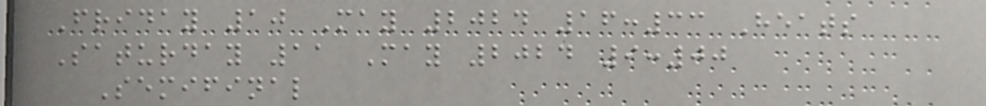Friday 10 May 2024 16:33 Heats
Saturday 11 May 2024 9:00
Semifinal
